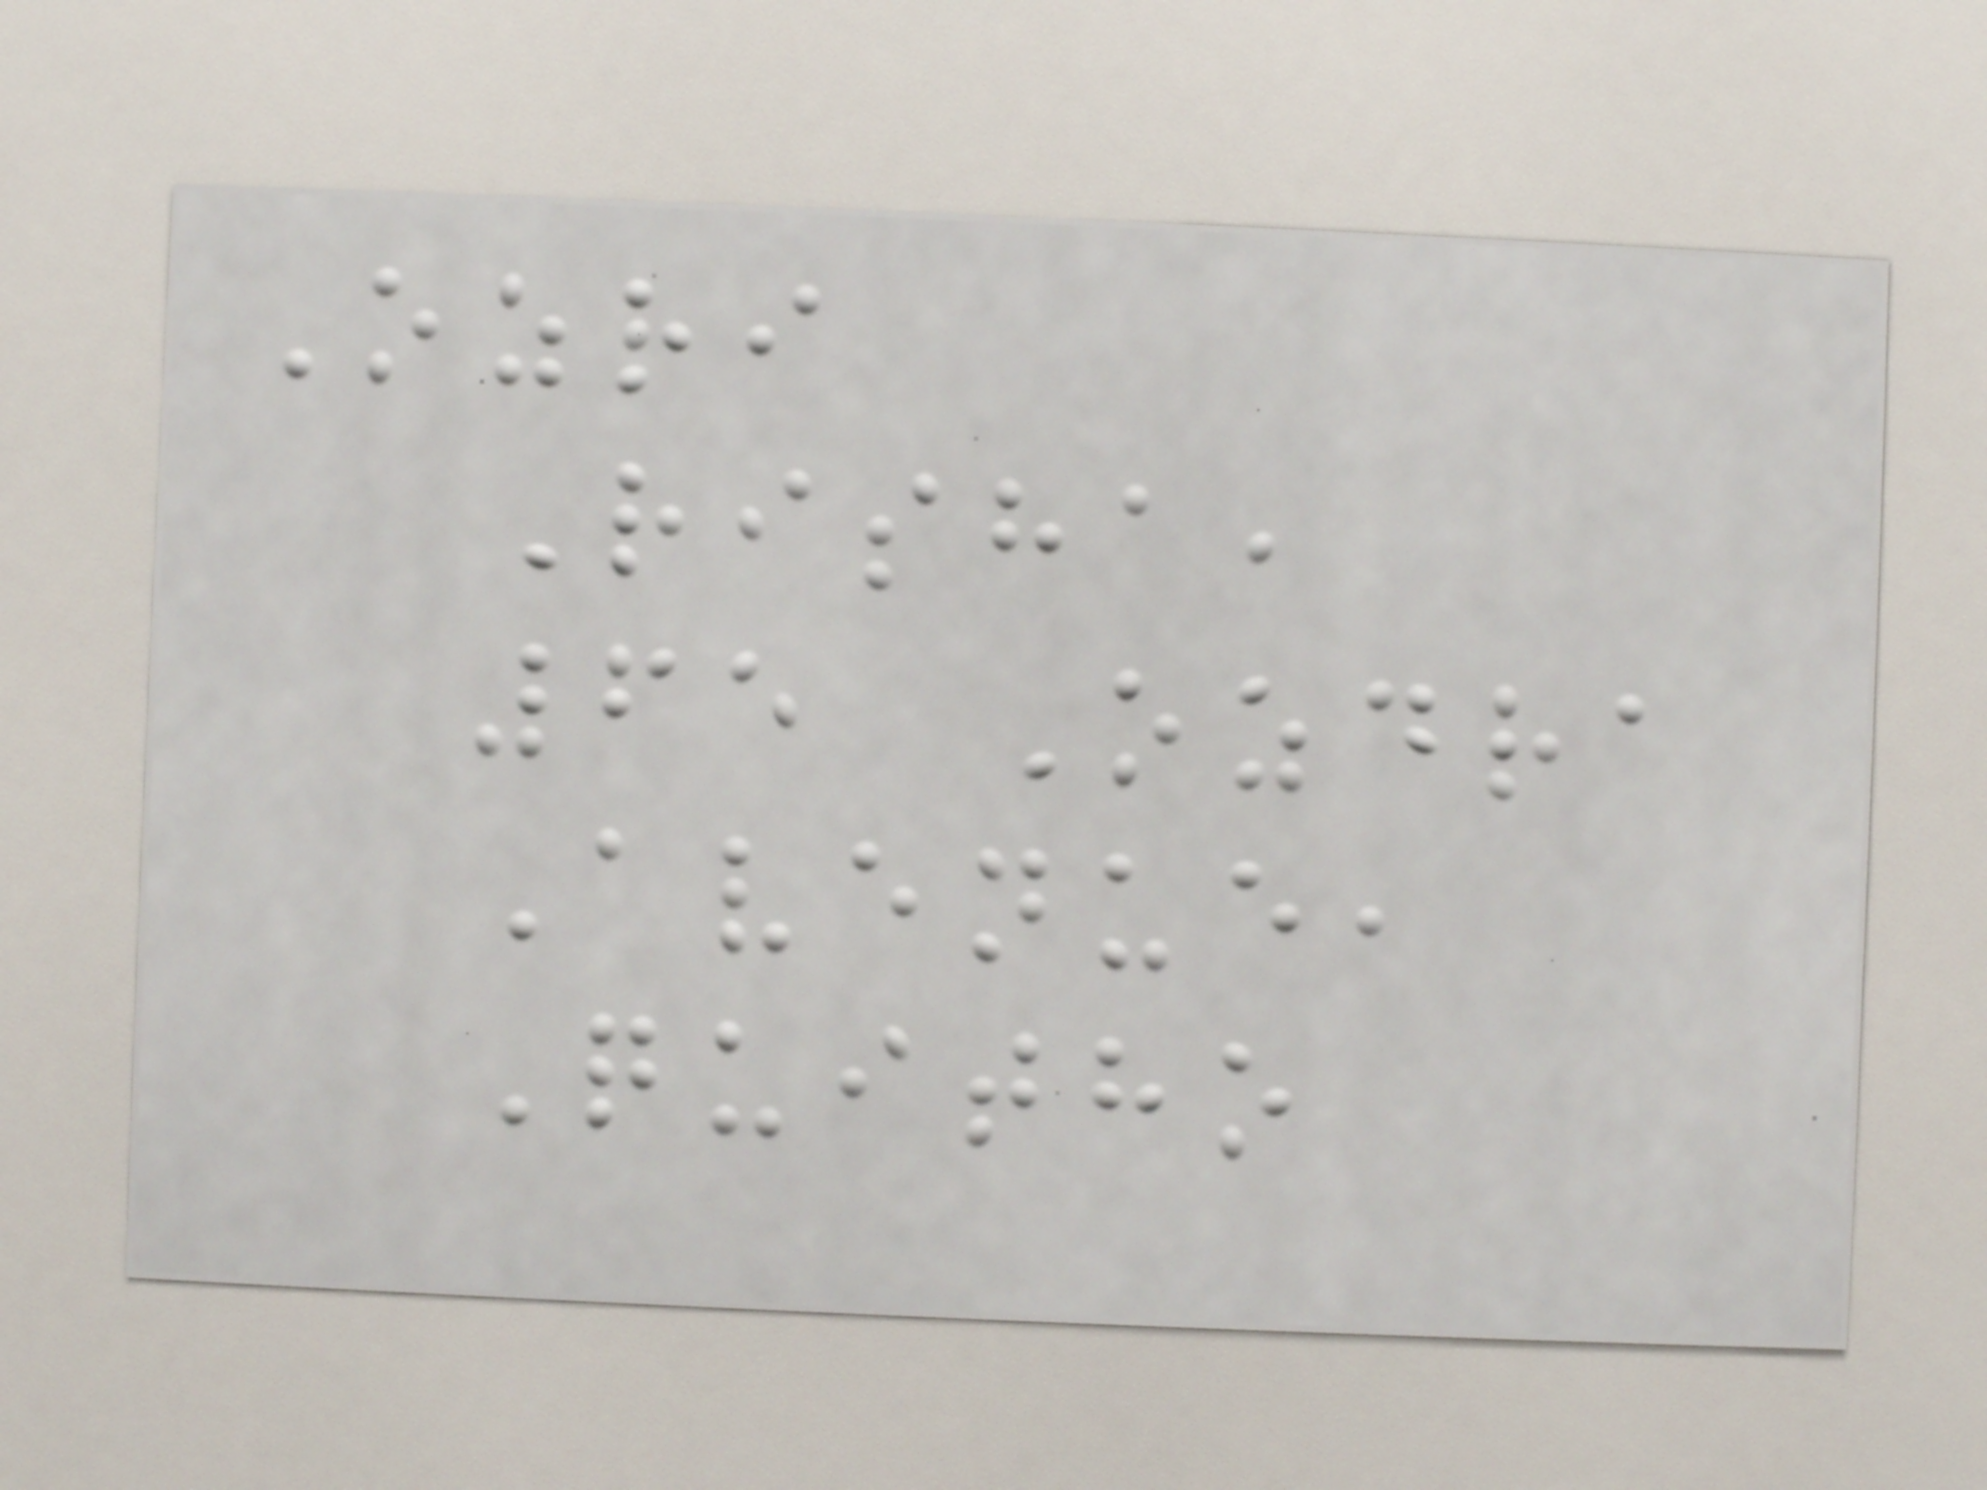Ozri
Risha,
65 Ozdra
Avenue,
Quitho
